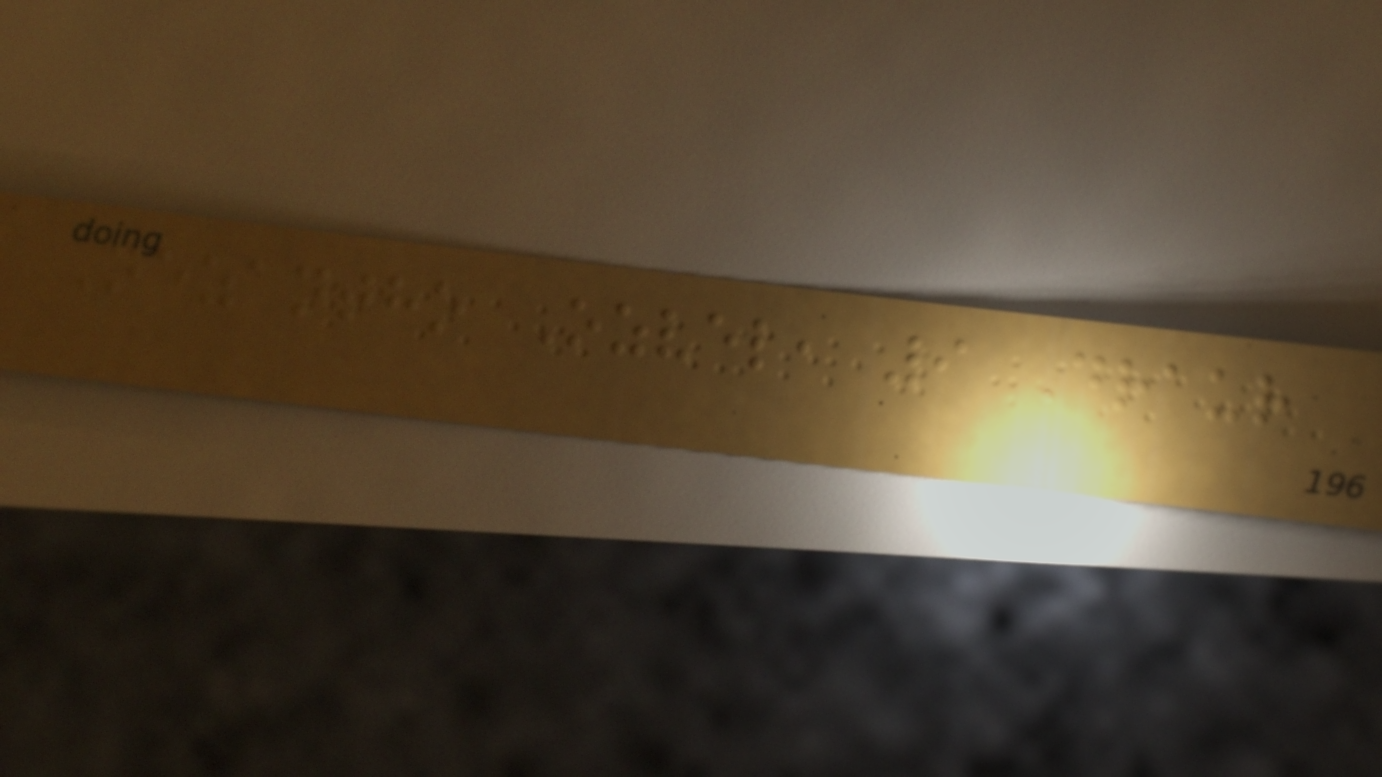Nezantho Ozvel, 9 Draur
